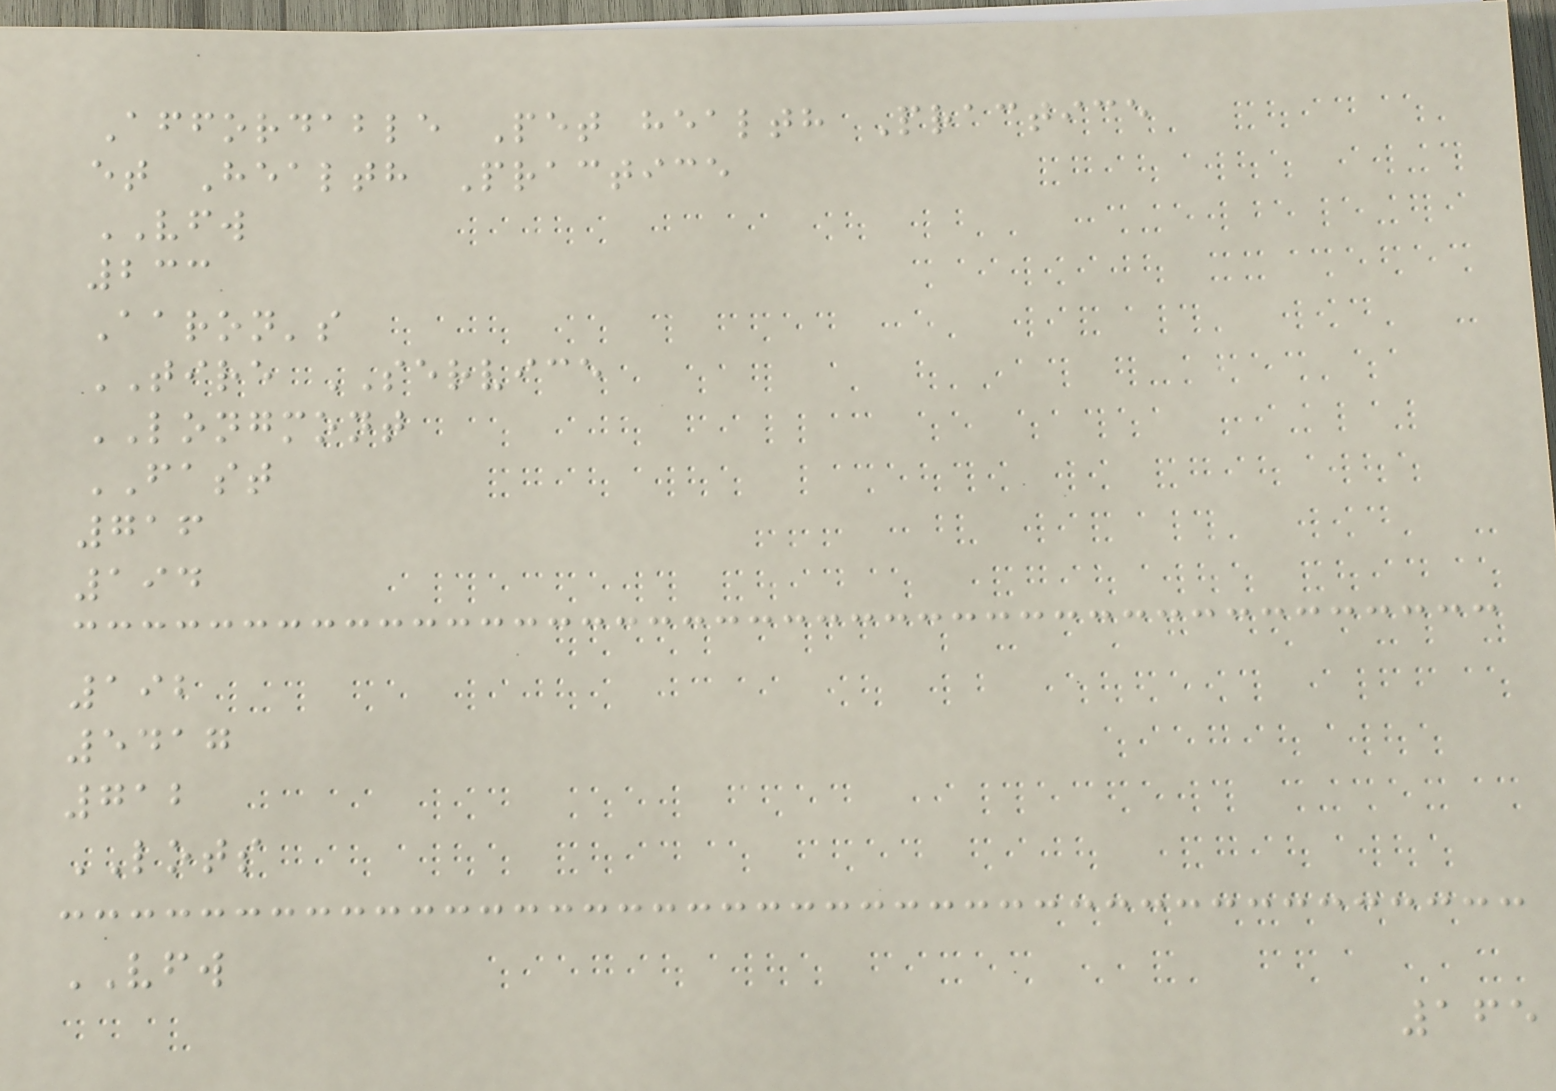Affordable Pet health Practice
et Health Practice
VFW
233
Aaron's
TIRE SERVICE
LONGMONT
FAST
716
194
192
5417
712
LOTS
VFW
165
